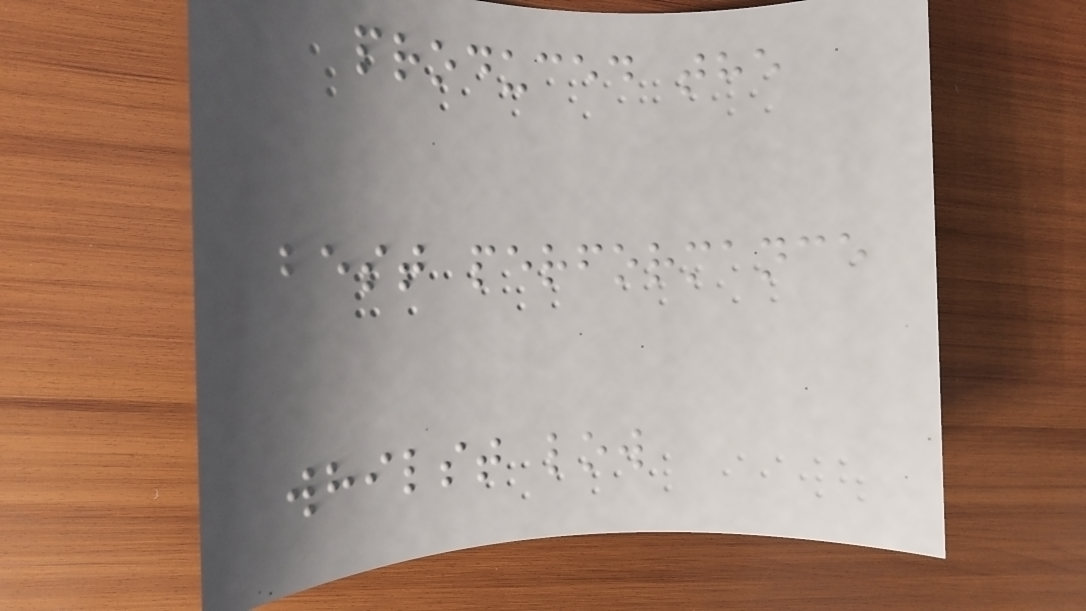produced the
best performance
whilst low
